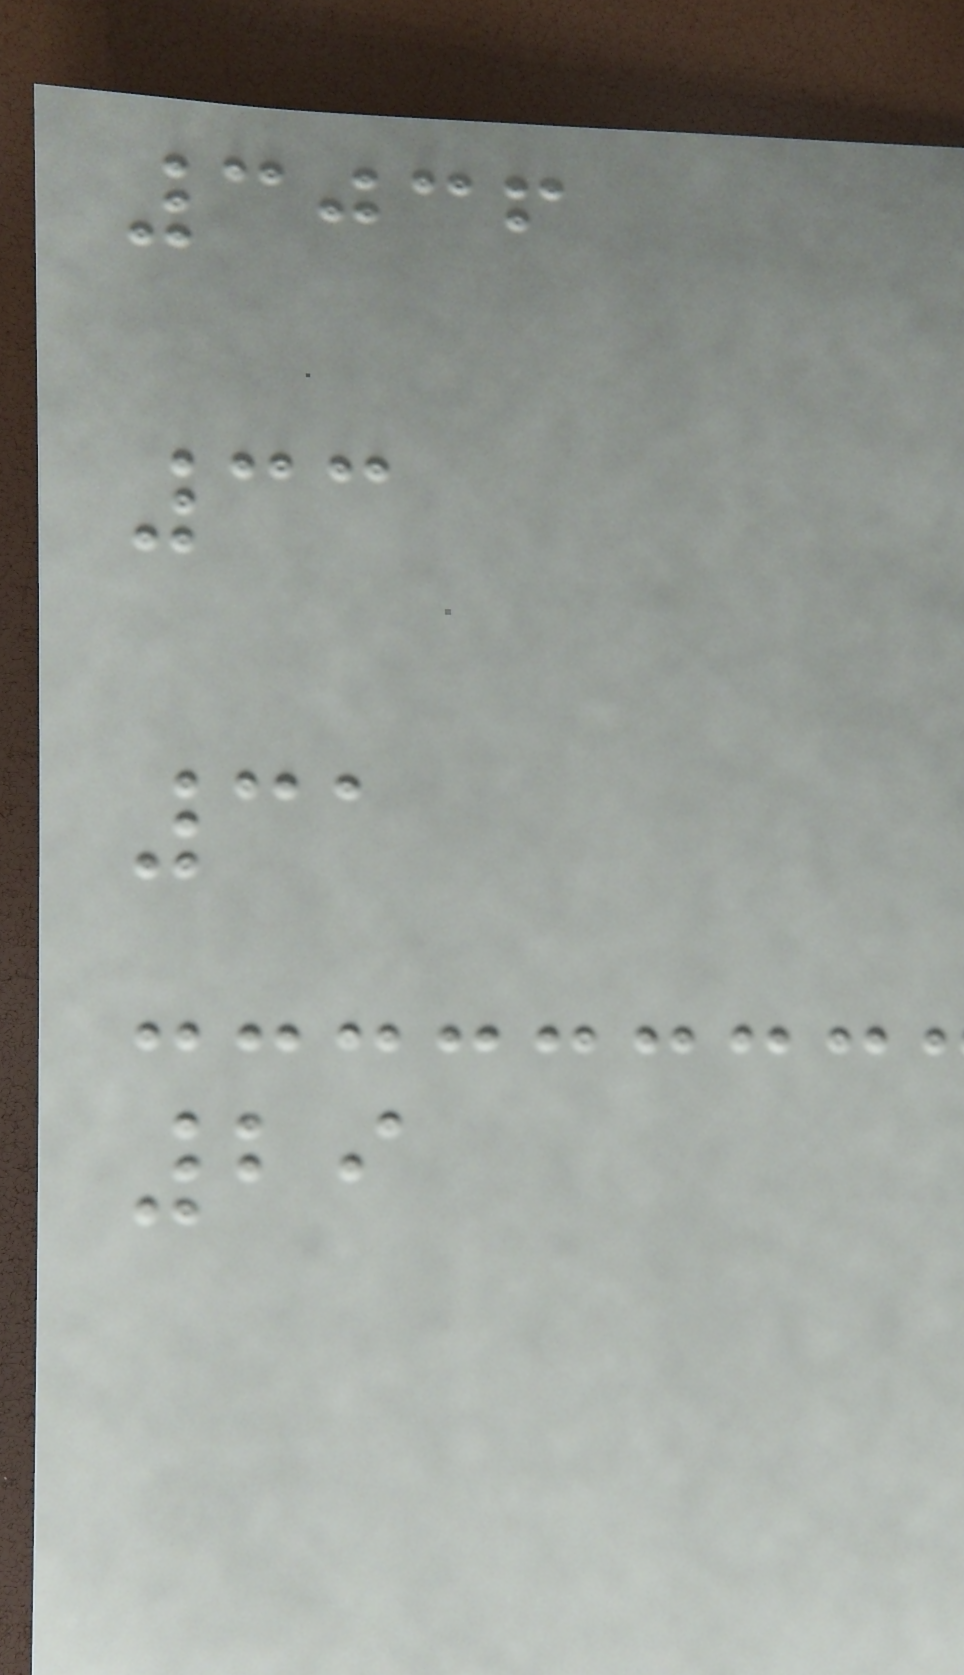3036
33
31
29
